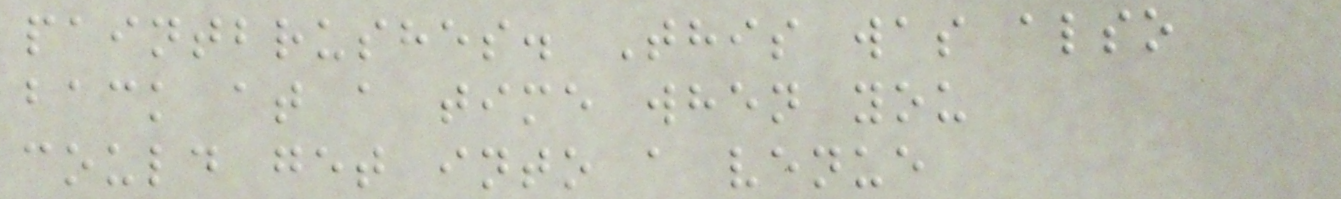paintbrushes. This was also
back at a time when you
could get into a venue
